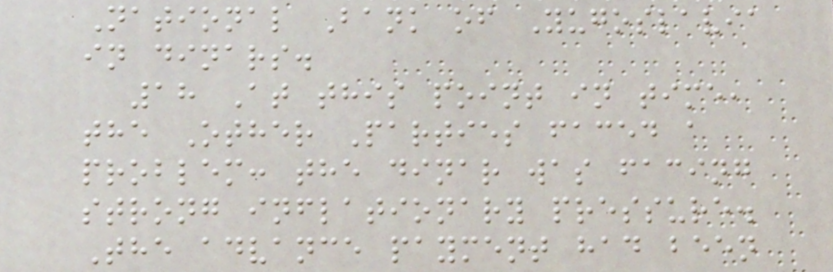National Bank of Yugoslavia
in dinars.
18 At this point in time,
the Other Parties faced a
problem: the dinar was facing
strong inflationary pressure.
The advance payment had been
